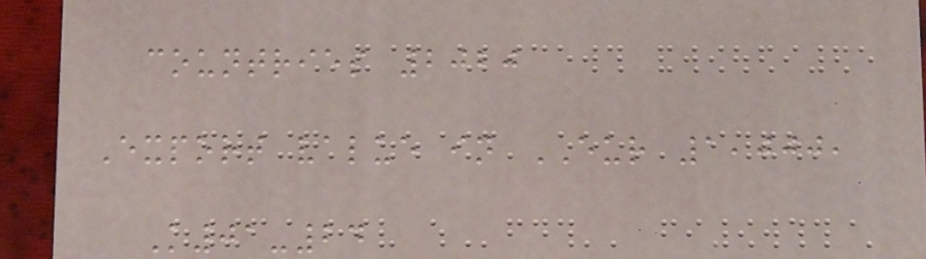countries 2020
Export value in EUR 1,000,
K01-24
